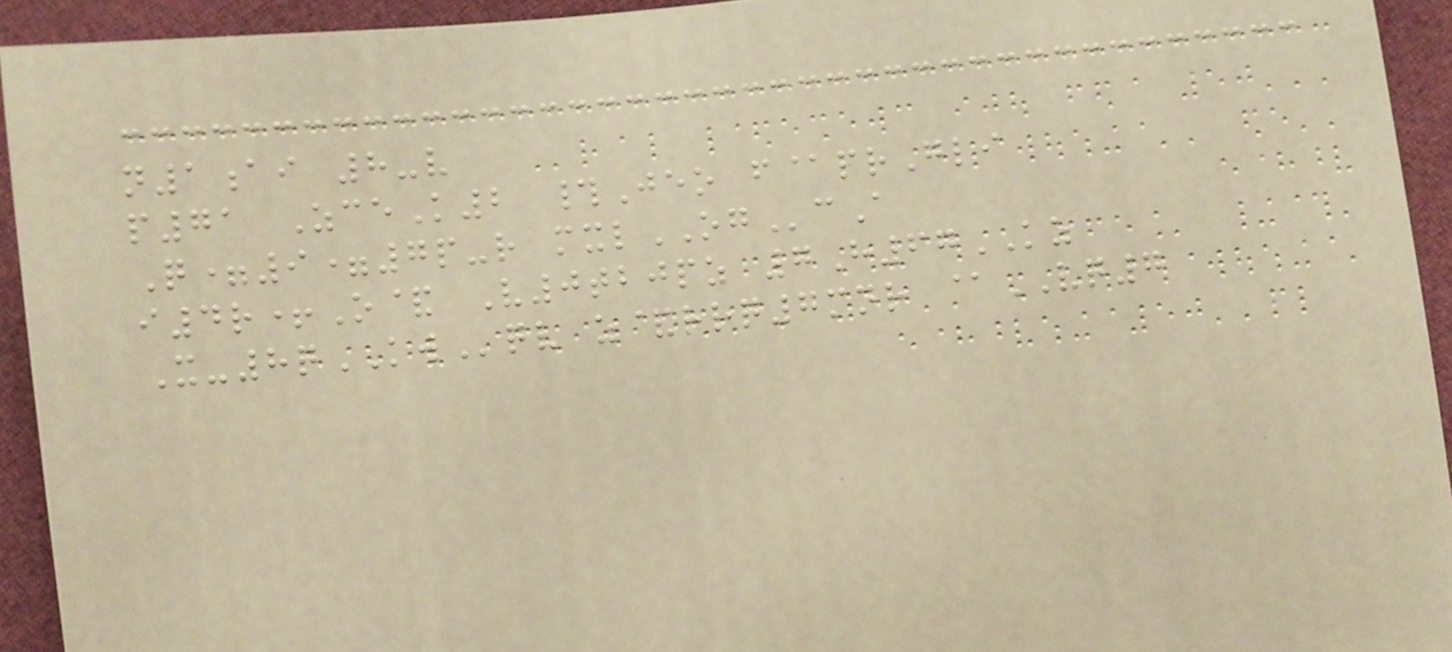n1ai 8-v
p71 ZceK2 #Jeo f@prGli
Q=9=7p-r mxlOGcA
i4r+O& V0tbjpz 7H67KZ
X-8qKWqv z&rrq7mnr @VQ7
